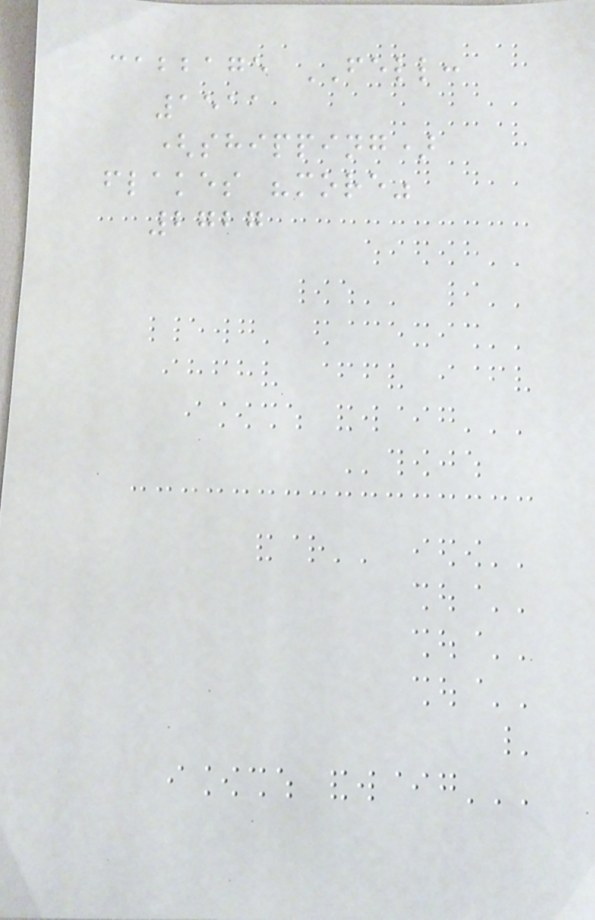cabbage FELL:
1511
(shipping)
flakes "more"
2727
